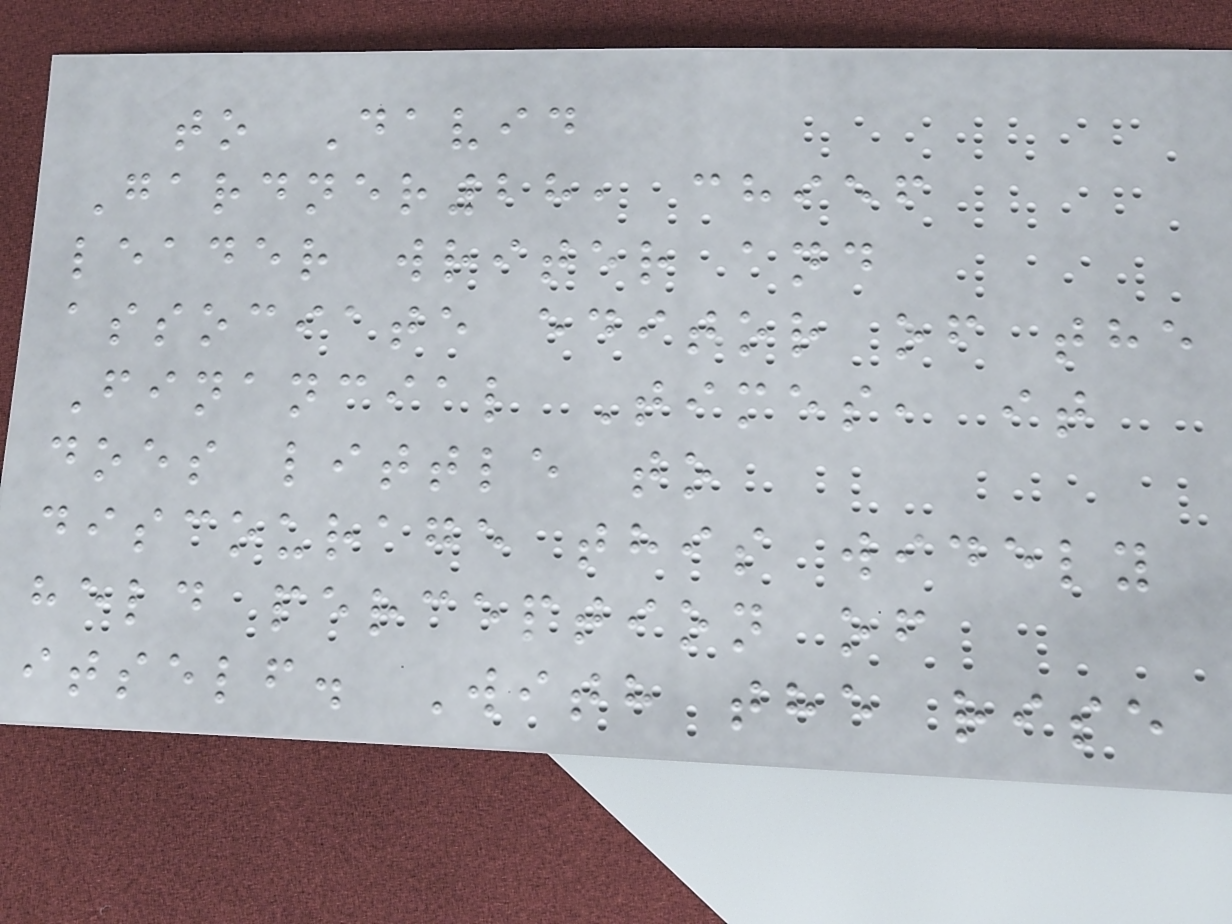to David
Gardner28, chief
leader writer and
associate editor of the
Financial Times, it
does little to
discourage this widely
held perception of
itself. With the rise
